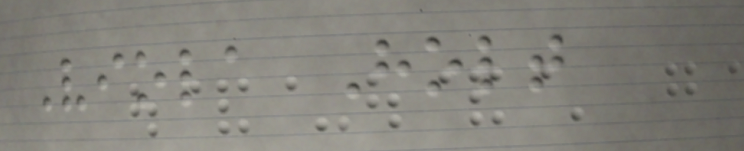Viola Holt
